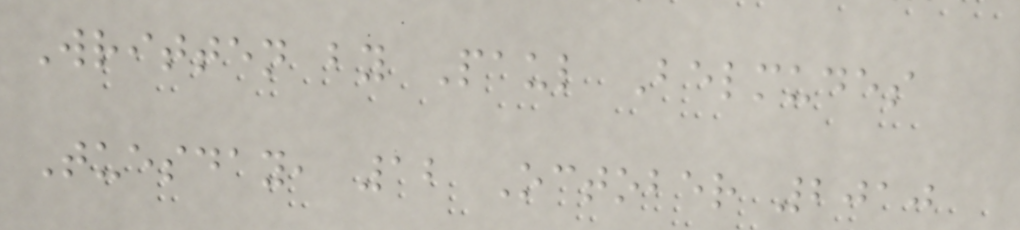Written by Paul Belmudes
Tuesday, 12 October 2010
